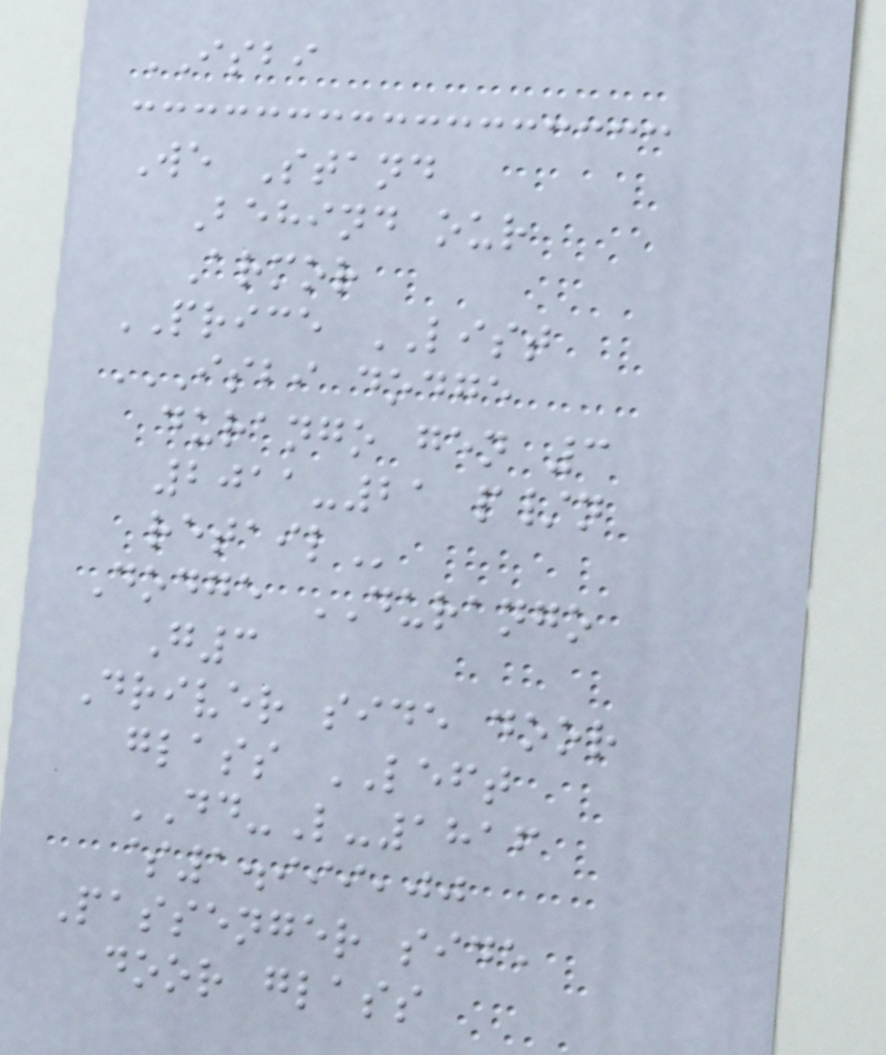ISBI
We Stand
Behind our
Armor
PRICE LIST
ISBI DODGE
DURANGO GEN 3
2011-21 P/N
RETAIL
Dodge DURANGO
G3
Driver side door
glass LEFT
DD-L-1816
$1.999,00
Passenger side
door glass
